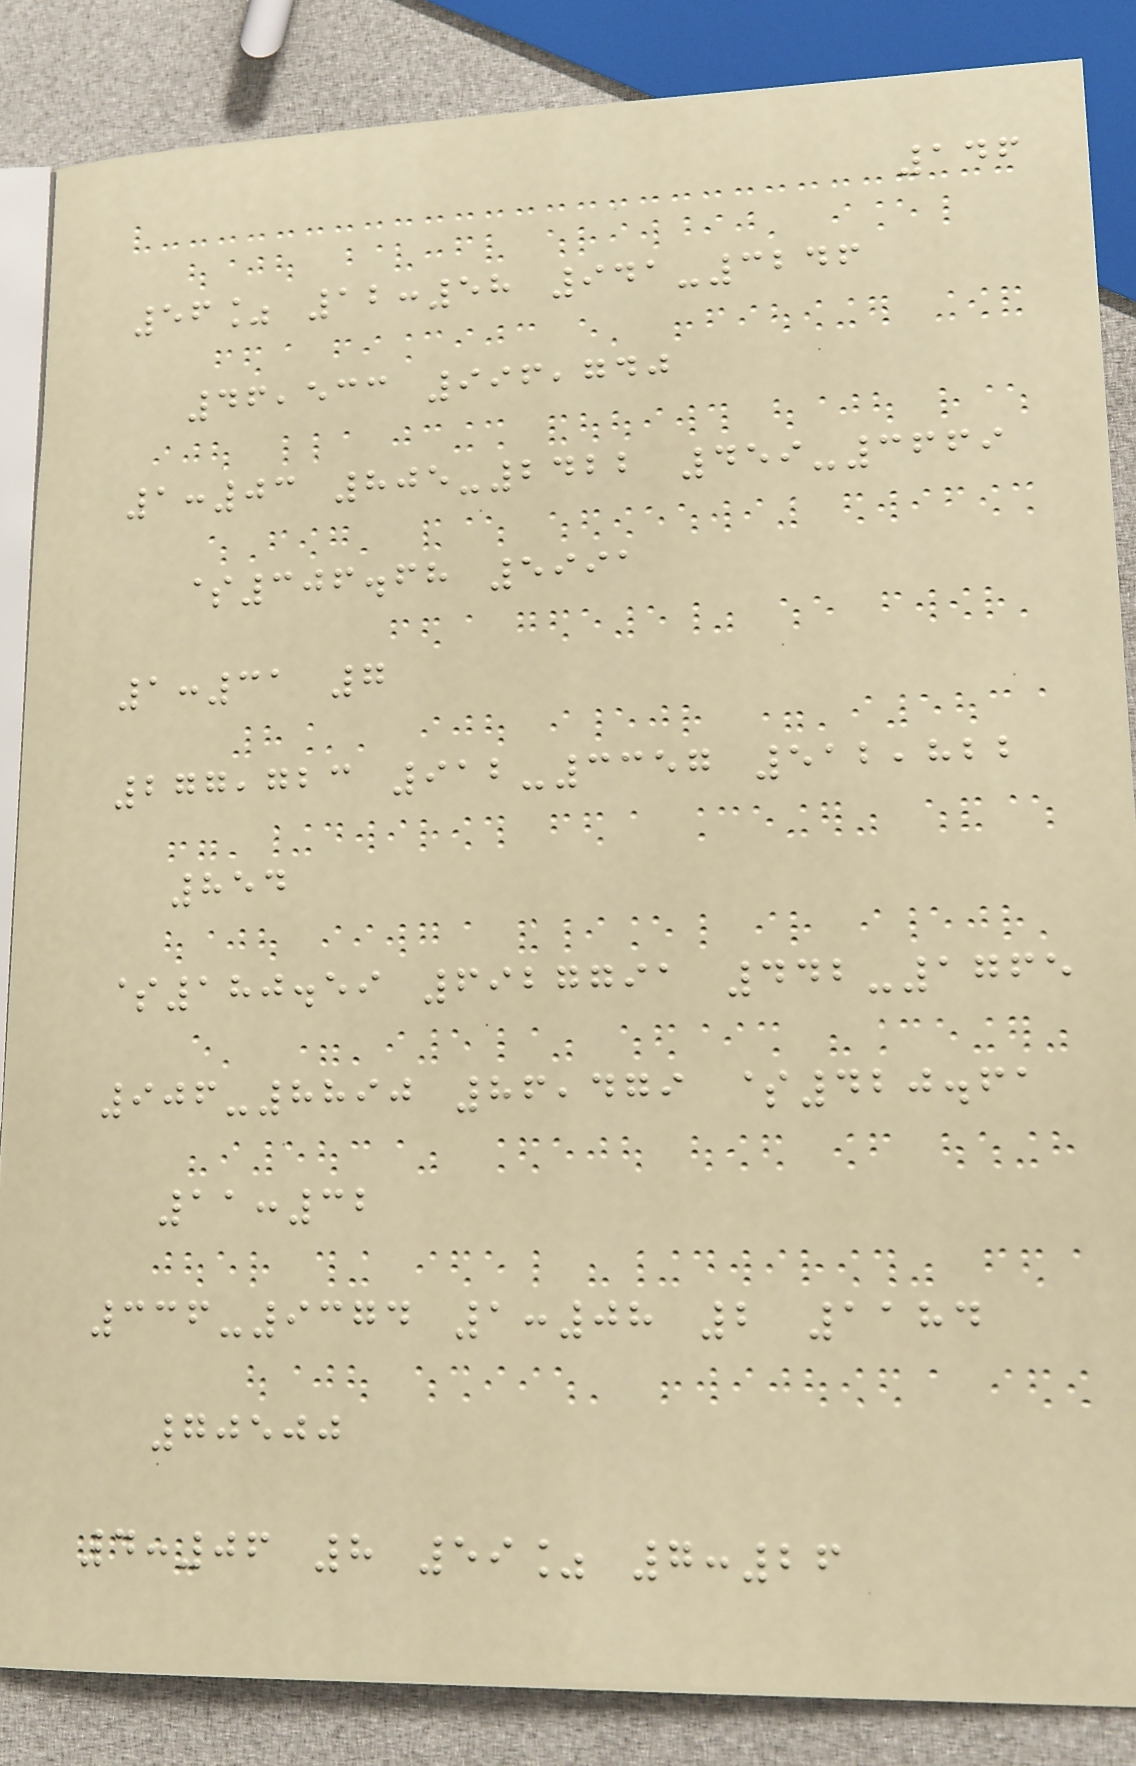146
56% 12:58 941-3246
46,533 996,740
1:03 805-2422 459-3669
$306.68 5991
1:31 7
277,723 912-3357 512,822
854
$180.59 6927791 442-1765
906-8890 86,479 $420.61
11:32
336-9374 1:08 2 1184
70500
4:06 8 59% 7:26
